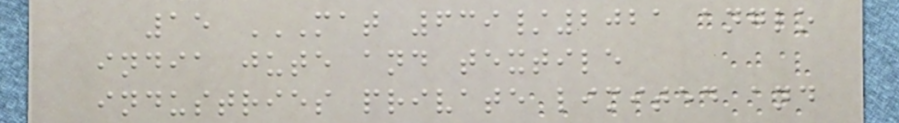15 MAT 639/2021 ANGLO
INDIA JUTE AND TEXTILE
INDUSTRIES PRIVATE LIMITED AND
